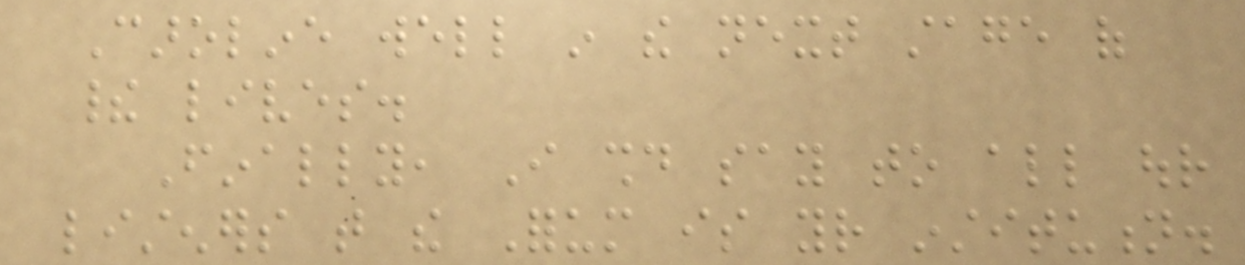Caroline well in the next stage of
their lives.
Finally, I should say to all our
listeners that the Forum is your institution.
